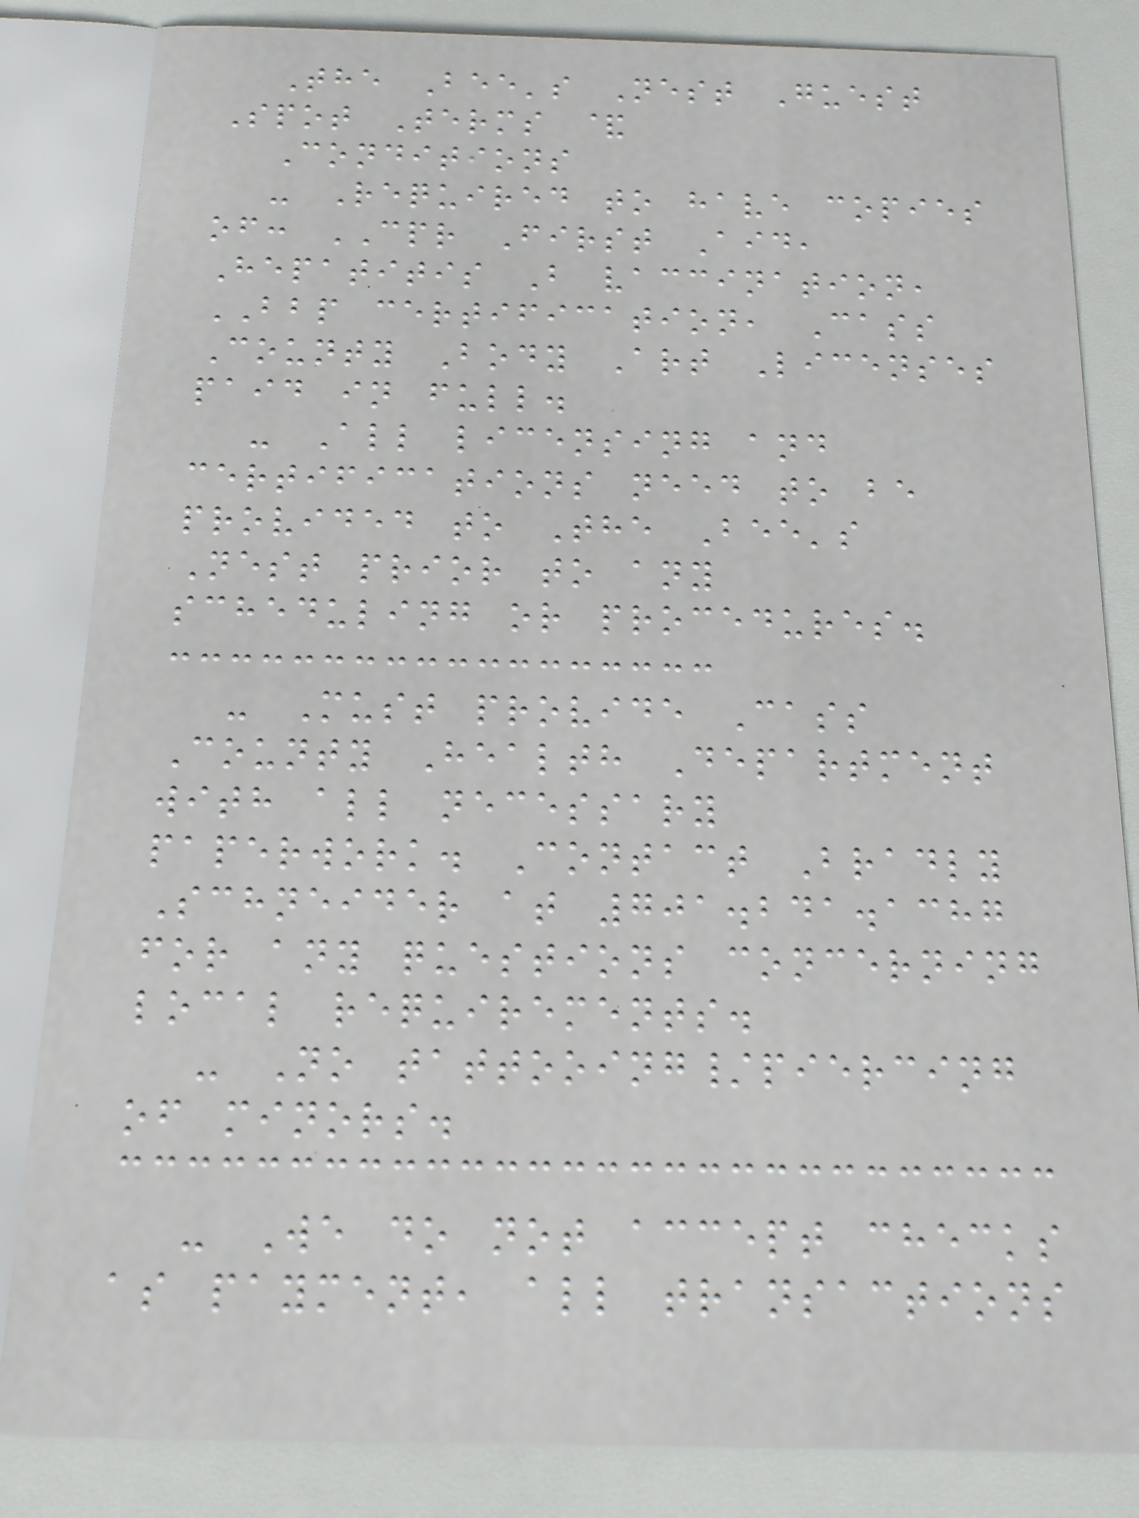The Bee's Nest Guest
Spot Terms &
Conditions
- Required to have copies
of: CPR First Aid,
Hepatitis B vaccination,
BBP certification, Cass
County Body Art Licenses
paid in full.
- All licensing and
certifications need to be
provided to The Bee's
Nest prior to any
scheduling or procedures.
- Must provide Cass
County Health Department
with all necessary
paperwork. Contact Bradly
Schneider at 701.241.1387
for any questions concerning
local requirements.
- No tattooing/piercing
of minors.
- We do not accept checks
as payment, all transactions
